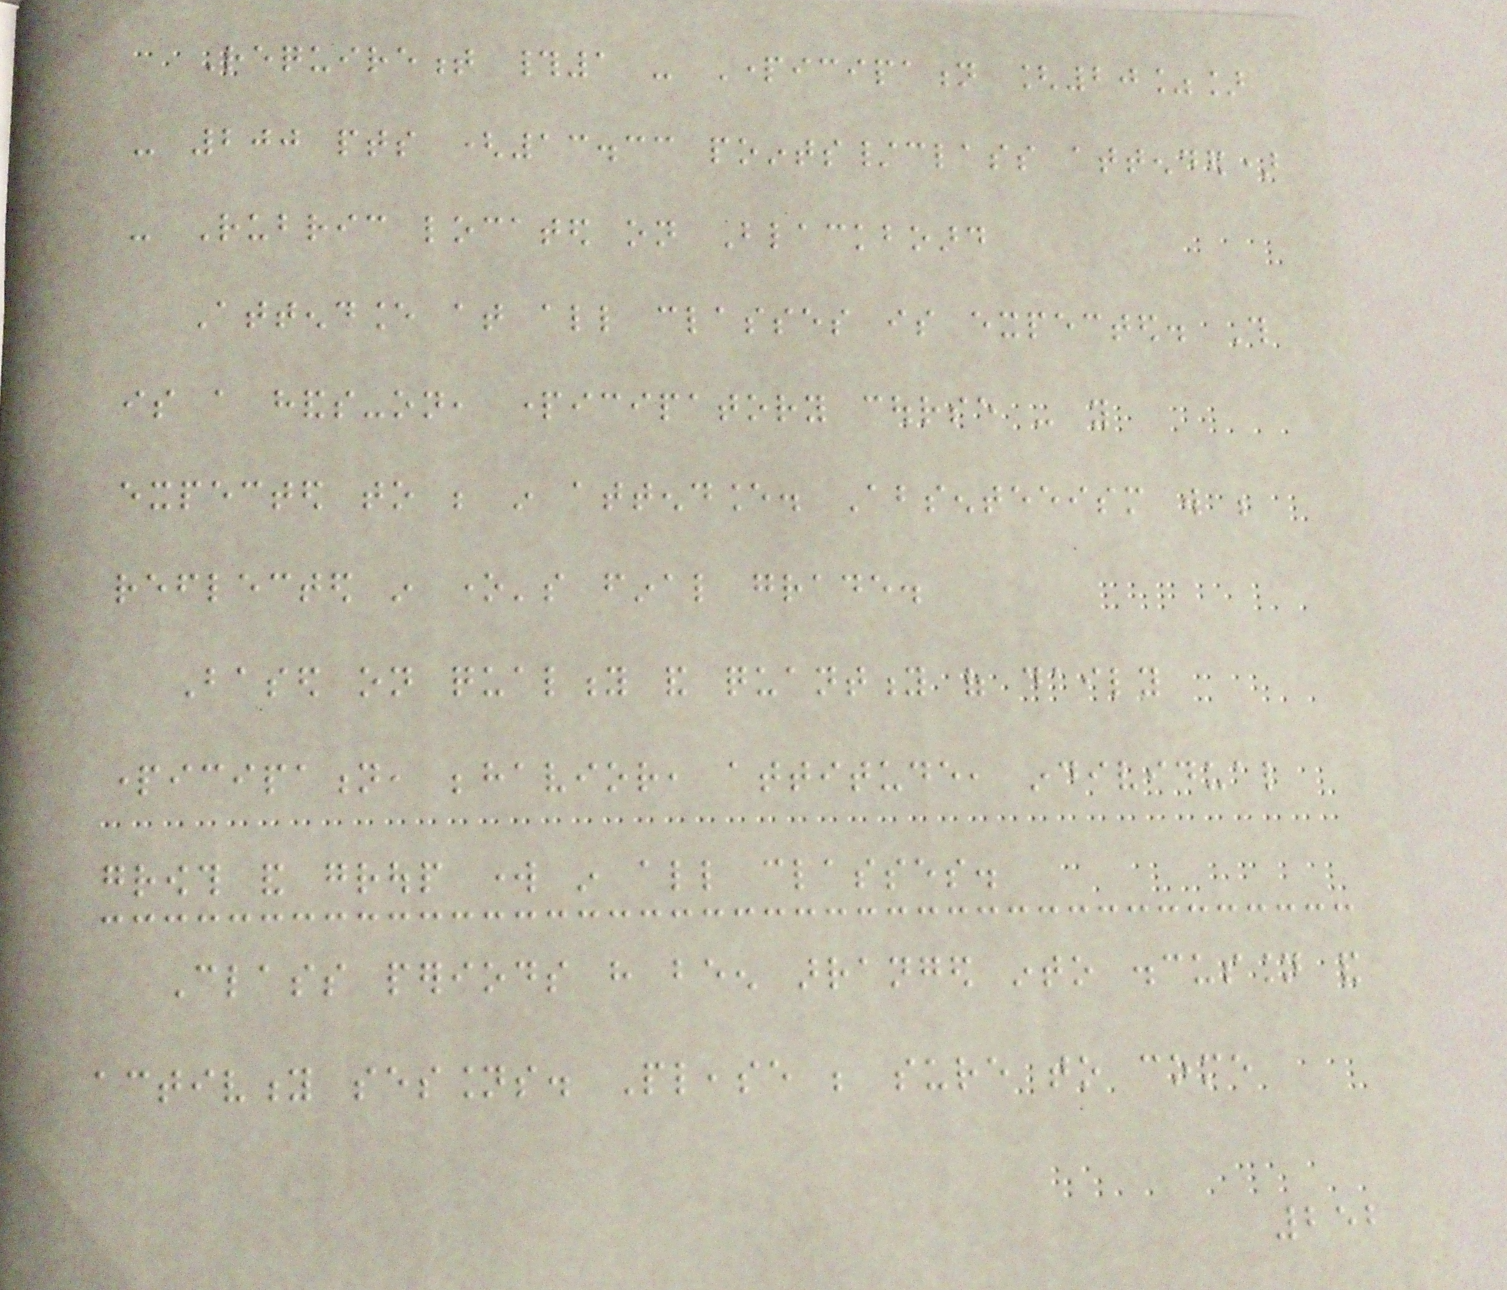Requirement #1 - Participation [20%]
- 200 pts (13.33 points/class attended)
- Rubric located on Blackboard
Attendance at all classes is expected. This
is a hands-on, participatory course - you
expected to be in attendance. Absenteeism will be
reflected in one's final grade.
Based on quality and quantity of daily
participation, behavior, attitude, individual
growth and group work in all classes.
Class periods have been arranged into discussion and
activity sessions. Please be sure to come
252
